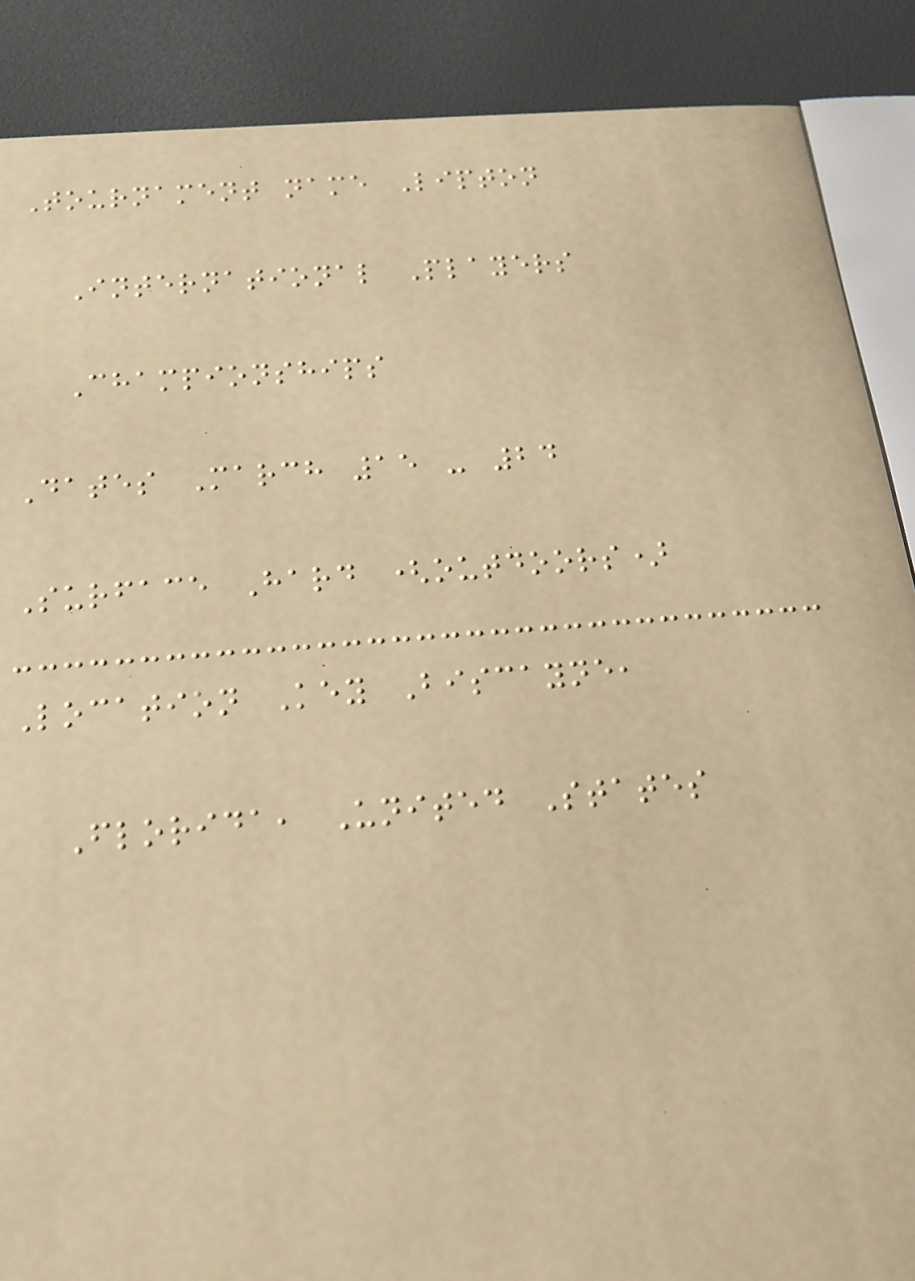Tournament name Lipton
International Players
Championships
Dates March 15 - 24
Surface Hard (outdoors)
Location Key Biscayne,
Florida, United States
